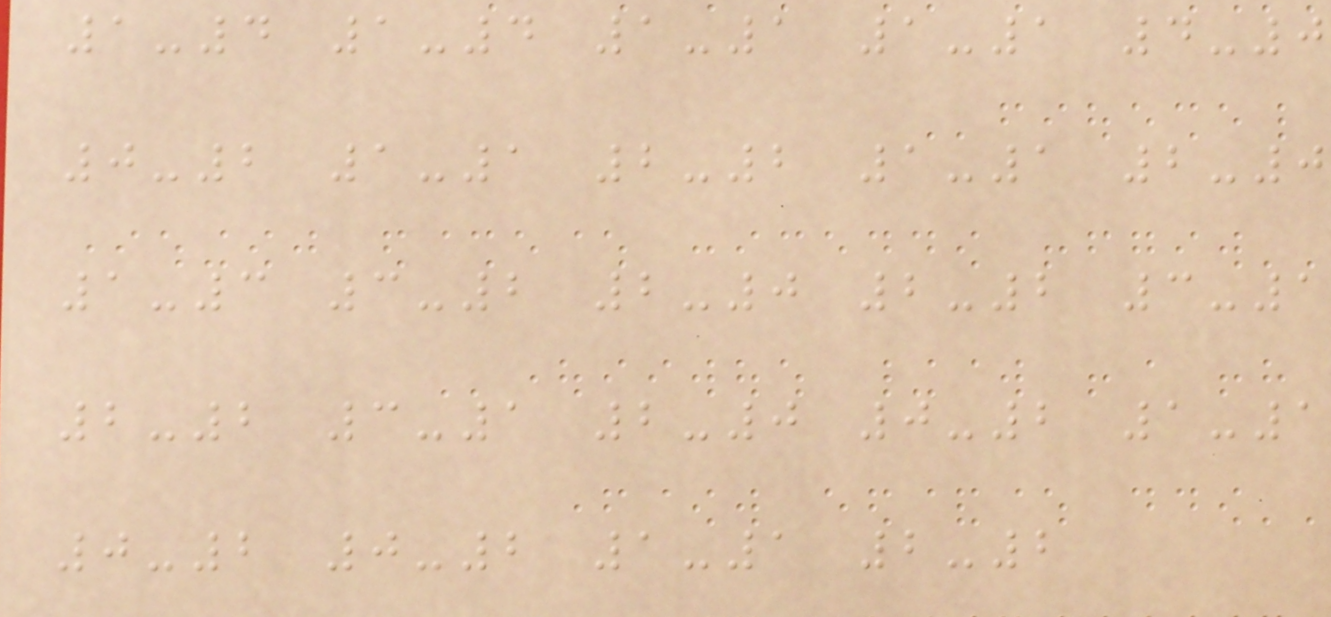1-4 1-4 1-1 1-1 4-0
0-2 1-1 2-2 1-1 2-0
1-3 3-2 2-0 2-2 3-1
2-2 3-1 2-0 0-2 1-1
0-2 0-2 1-1 2-2
